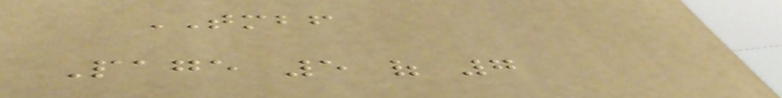TMBF
Page 5 of 7
